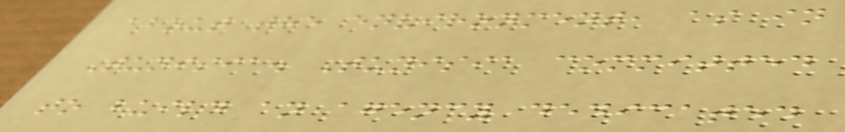about the environment, as in
Tunisia. Tunisia committed
to build an agency dedicated
